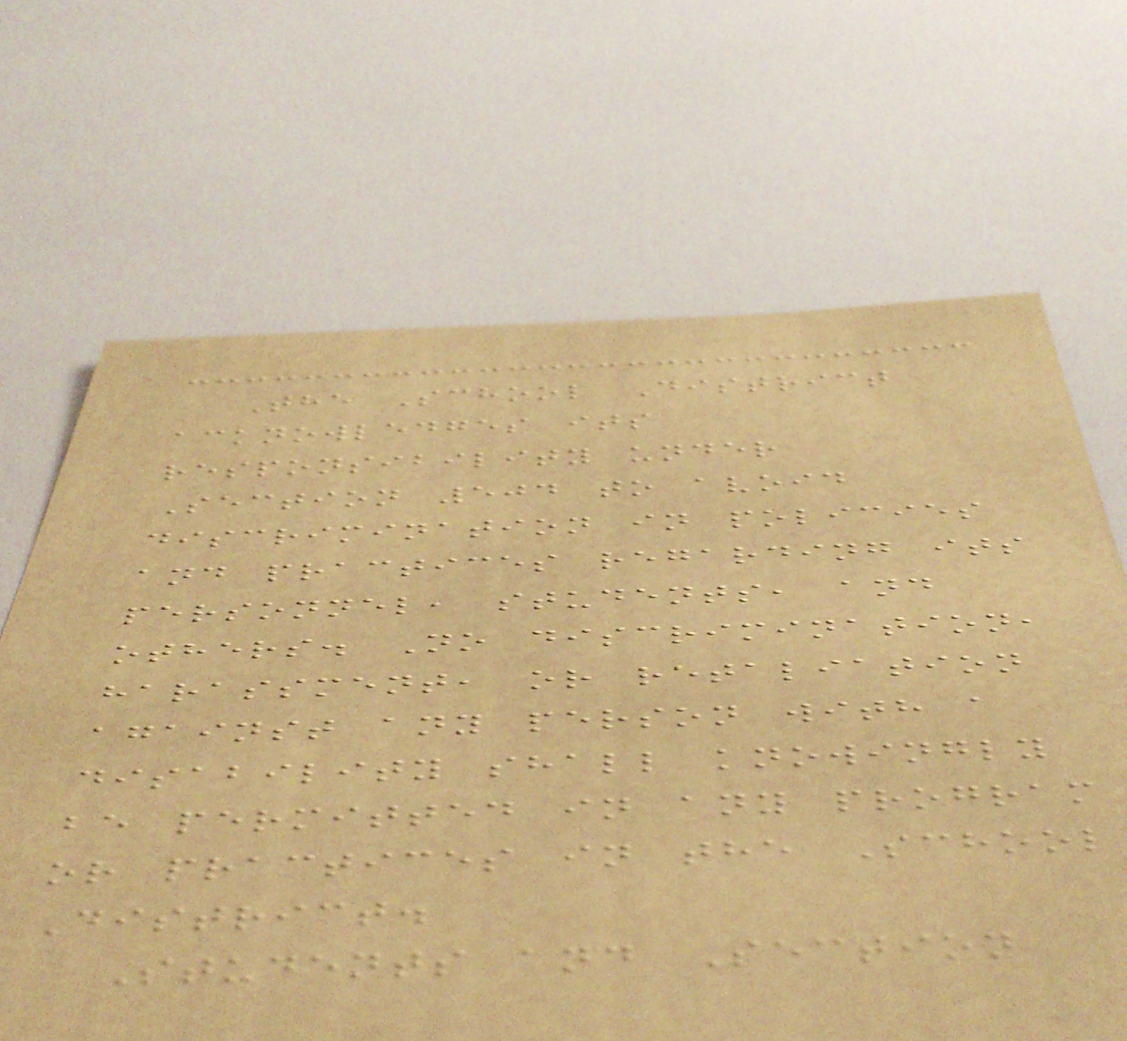The School District
acknowledges its
responsibility under
Section 504 to avoid
discrimination in policies
and practices regarding its
personnel, students, and
others. No discrimination,
harassment, or retaliation
against any person with a
disability shall knowingly
be permitted in any program
or practices in the School
District.
Students and Section
